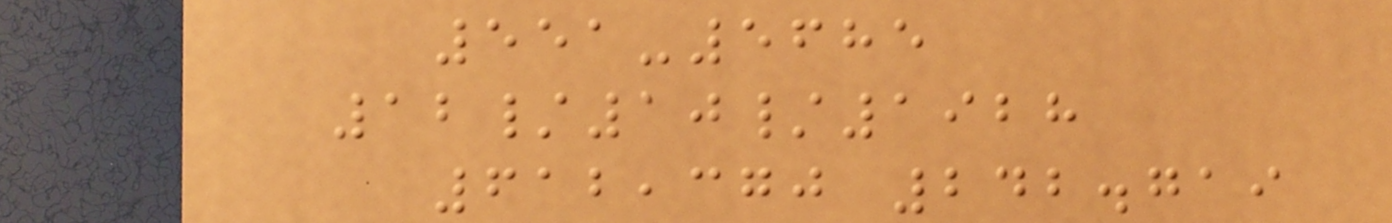551-5685
12/10/1928
612,370 242.719
